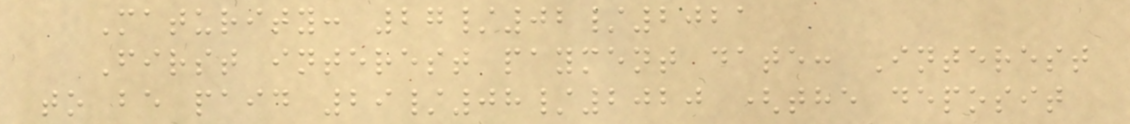Maturity: 27/02/2021
First interest payment date: Interest
to be paid 29/08/2020 (the deposit
